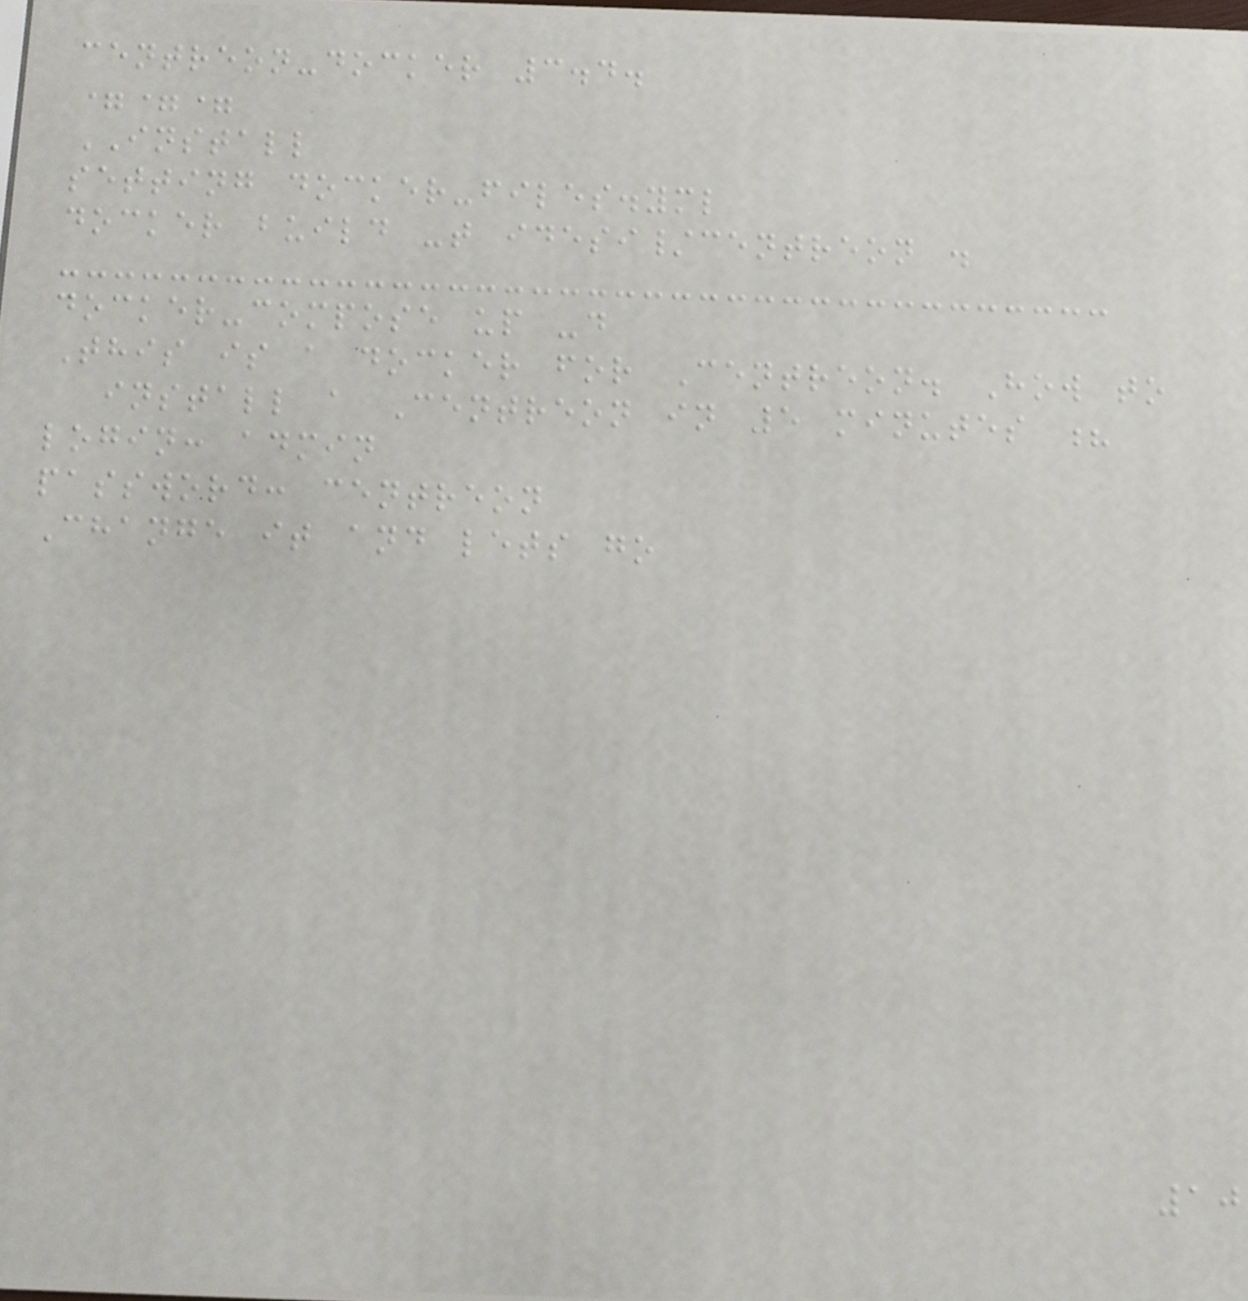centreon-docker 3.4.
===
INSTALL
setting docker-files.yml
docker build -t idesi/centreon .
docker-compose up -d
This is a docker for Centreon. How to
install a Centreon in 5 minutes ?
login: admin
password: centreon
Change it and lets go
10
